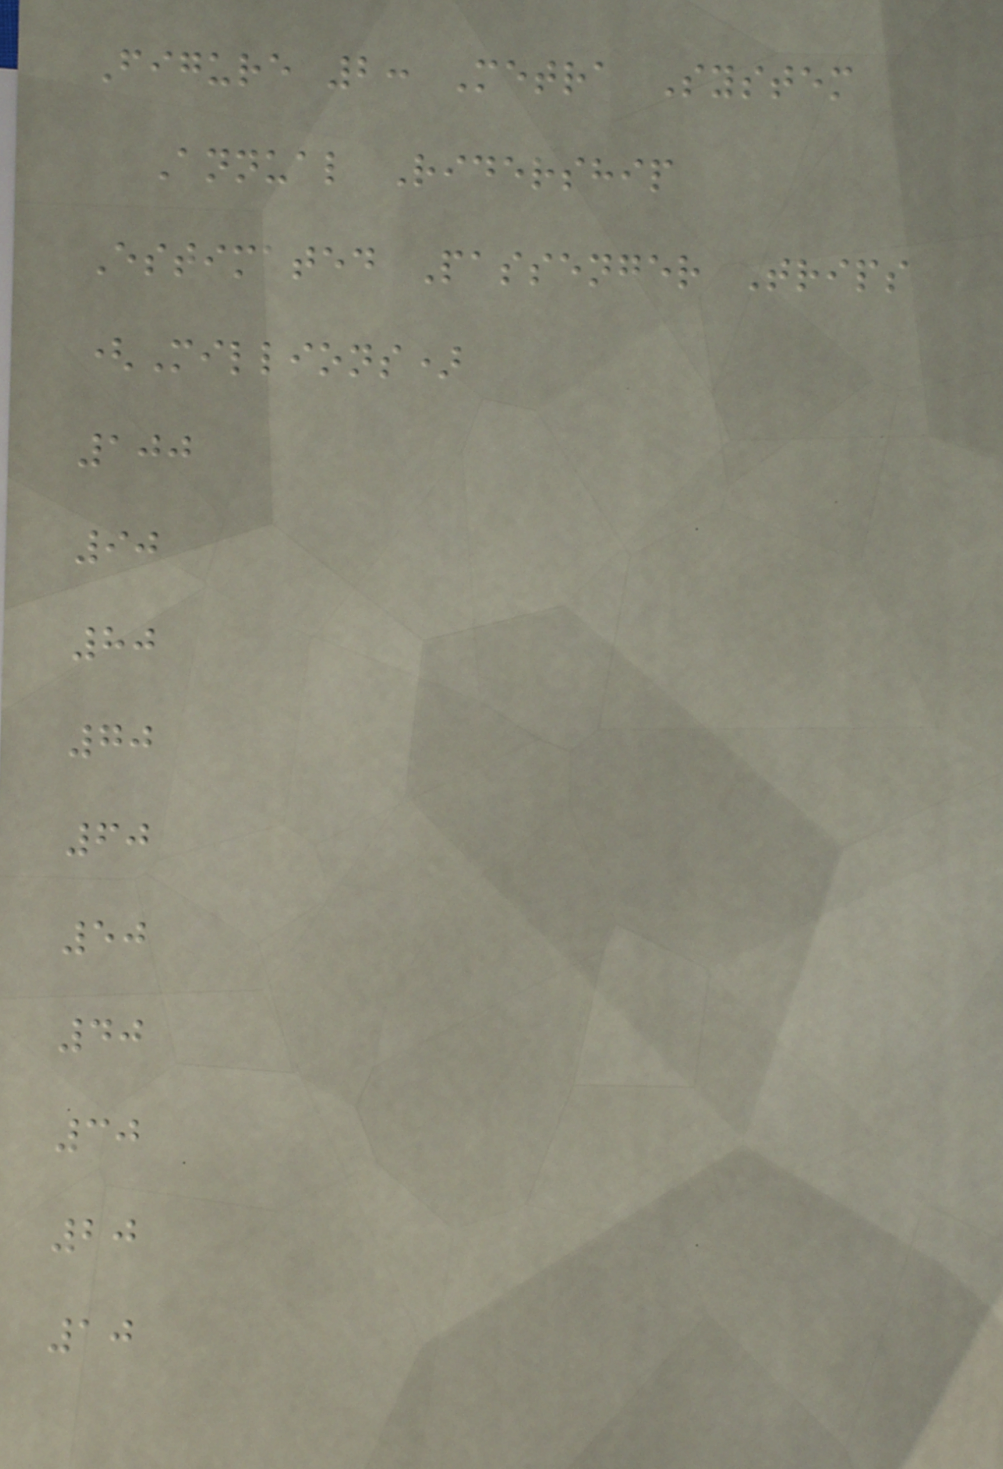Figure 2: Metra System
Annual Ridership
Estimated Passenger Trips
(Millions)
100
90
80
70
60
50
40
30
20
10
